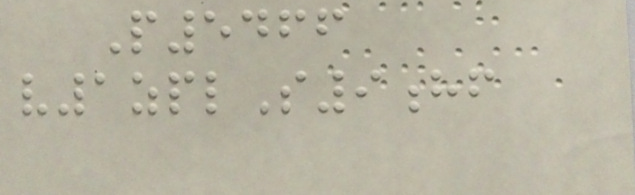P5466
v1zplS9hf
